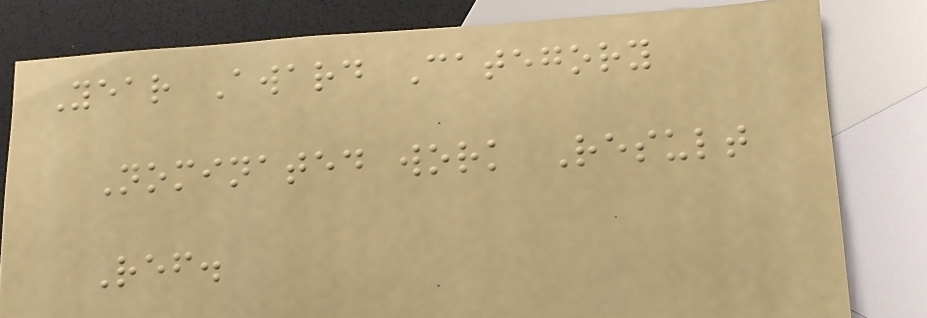Year Award Category
Nominated work Result
Ref.
